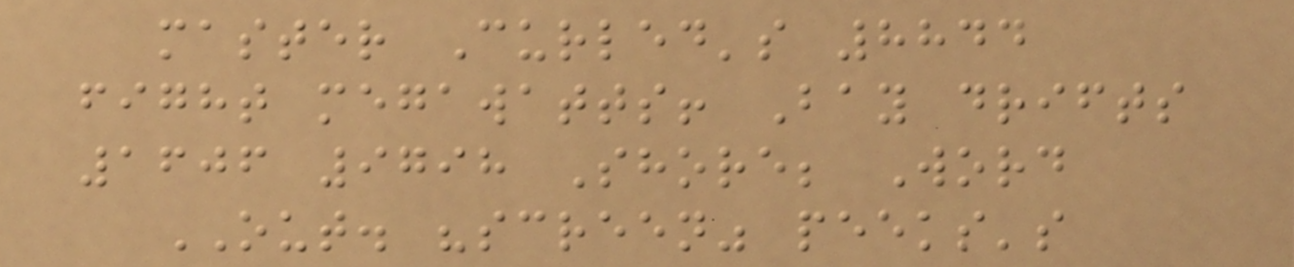master Curled's 8844
fight megawatts! Bay drifts
1606 9798 Shore; Word
OUT. "screen" peeks's
